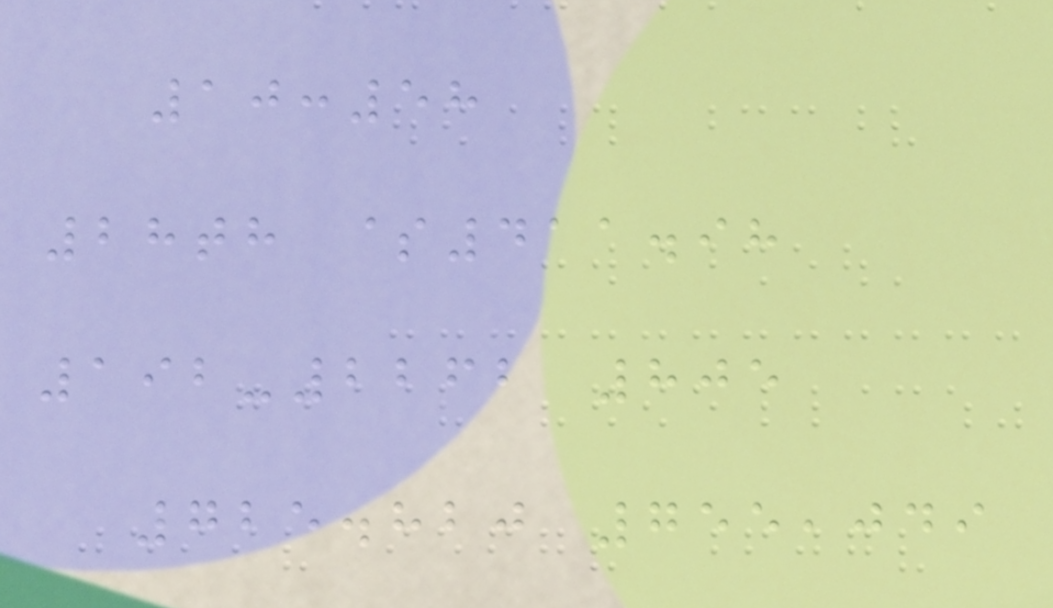10:58
28th $411.98
192-2262 805
725.820 755,049
